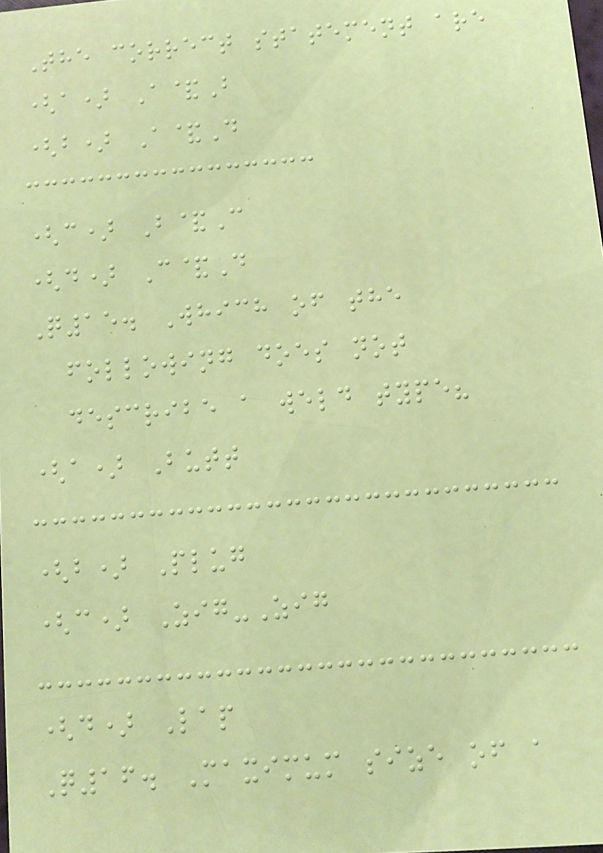The correct statement are
(a) A&B
(b) A&D
(c) B&C
(d) C&D
Q15. Which of the
following does not
describe a weld type?
(a) Butt
(b) Plug
(c) Zig-Zig
(d) Lap
Q16. Maximum size of a
